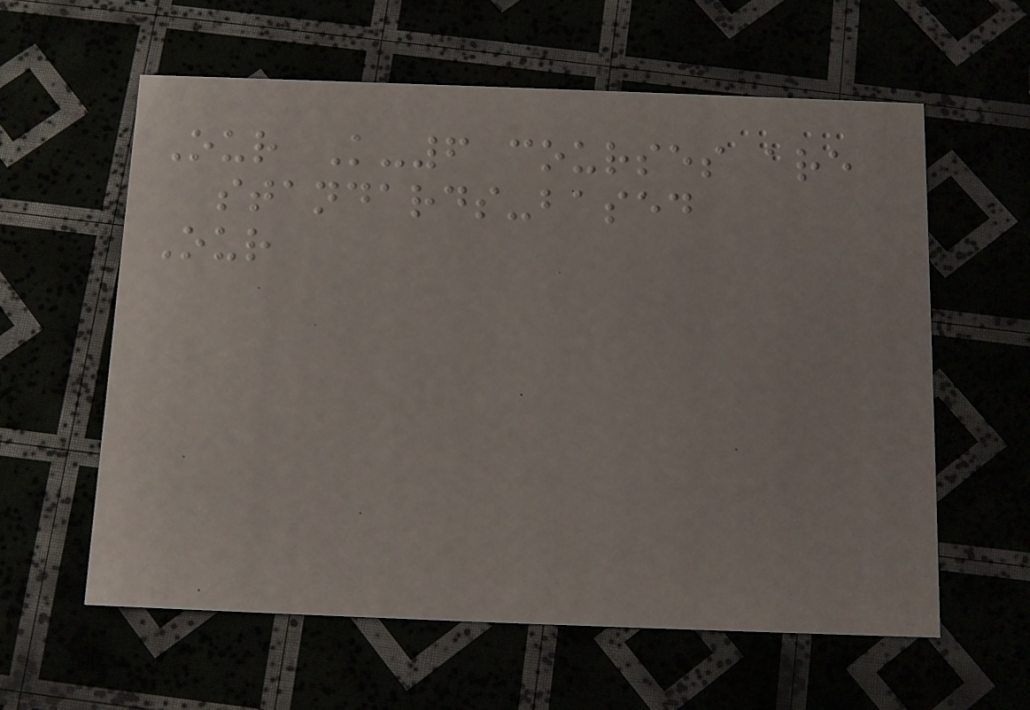Our K-6 courses are
standards-based
Our
